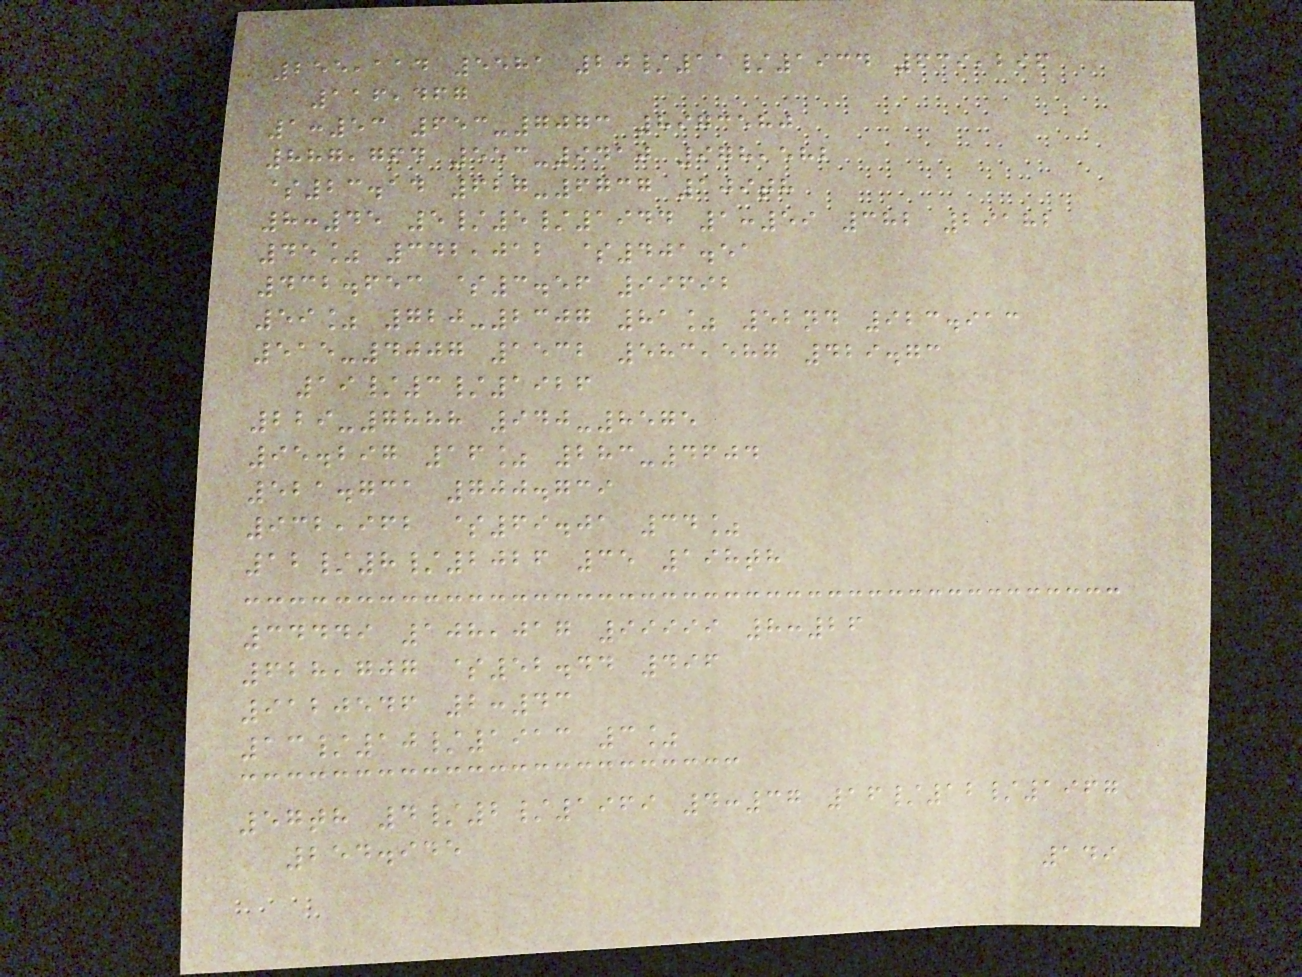255,114 5581 20/11/1934 639,296
116,467
1:53 653-7073 8973580
887,764 553-9410 978,582
$23.14 627-6737 109th
8:45 5/5/1944 1:59 382 29182
45% 342,012 $401.51
432.653 $3.56 99692
59% 720-2307 81% 52nd 923.913
515-4007 1532 583,587 429.73
19/3/1926
229-7888 940-8575
95.297 16% 283-4604
521.731 700.739
932,962 $69.01 34%
12/8/2026 35 198th
34449 108,017 99999 8:26
628,707 $52.44 496
9120546 2:43
13/10/1913 3%
57th 4/2/1969 4:37 16/12/1967
254.945
149
